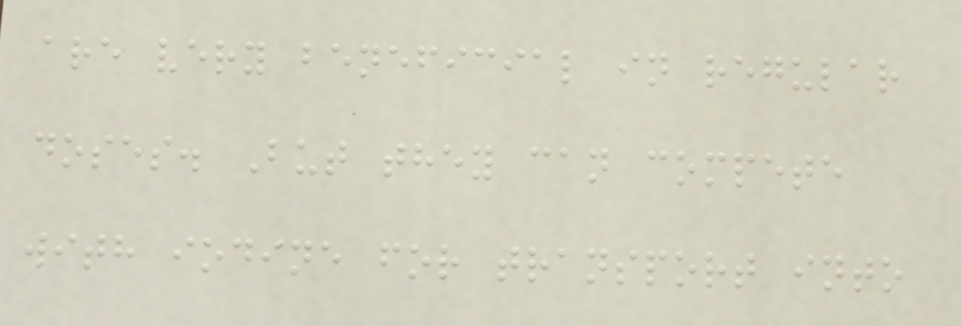are very beneficial in regular
doses. But they can compete
with iodine for transport into
